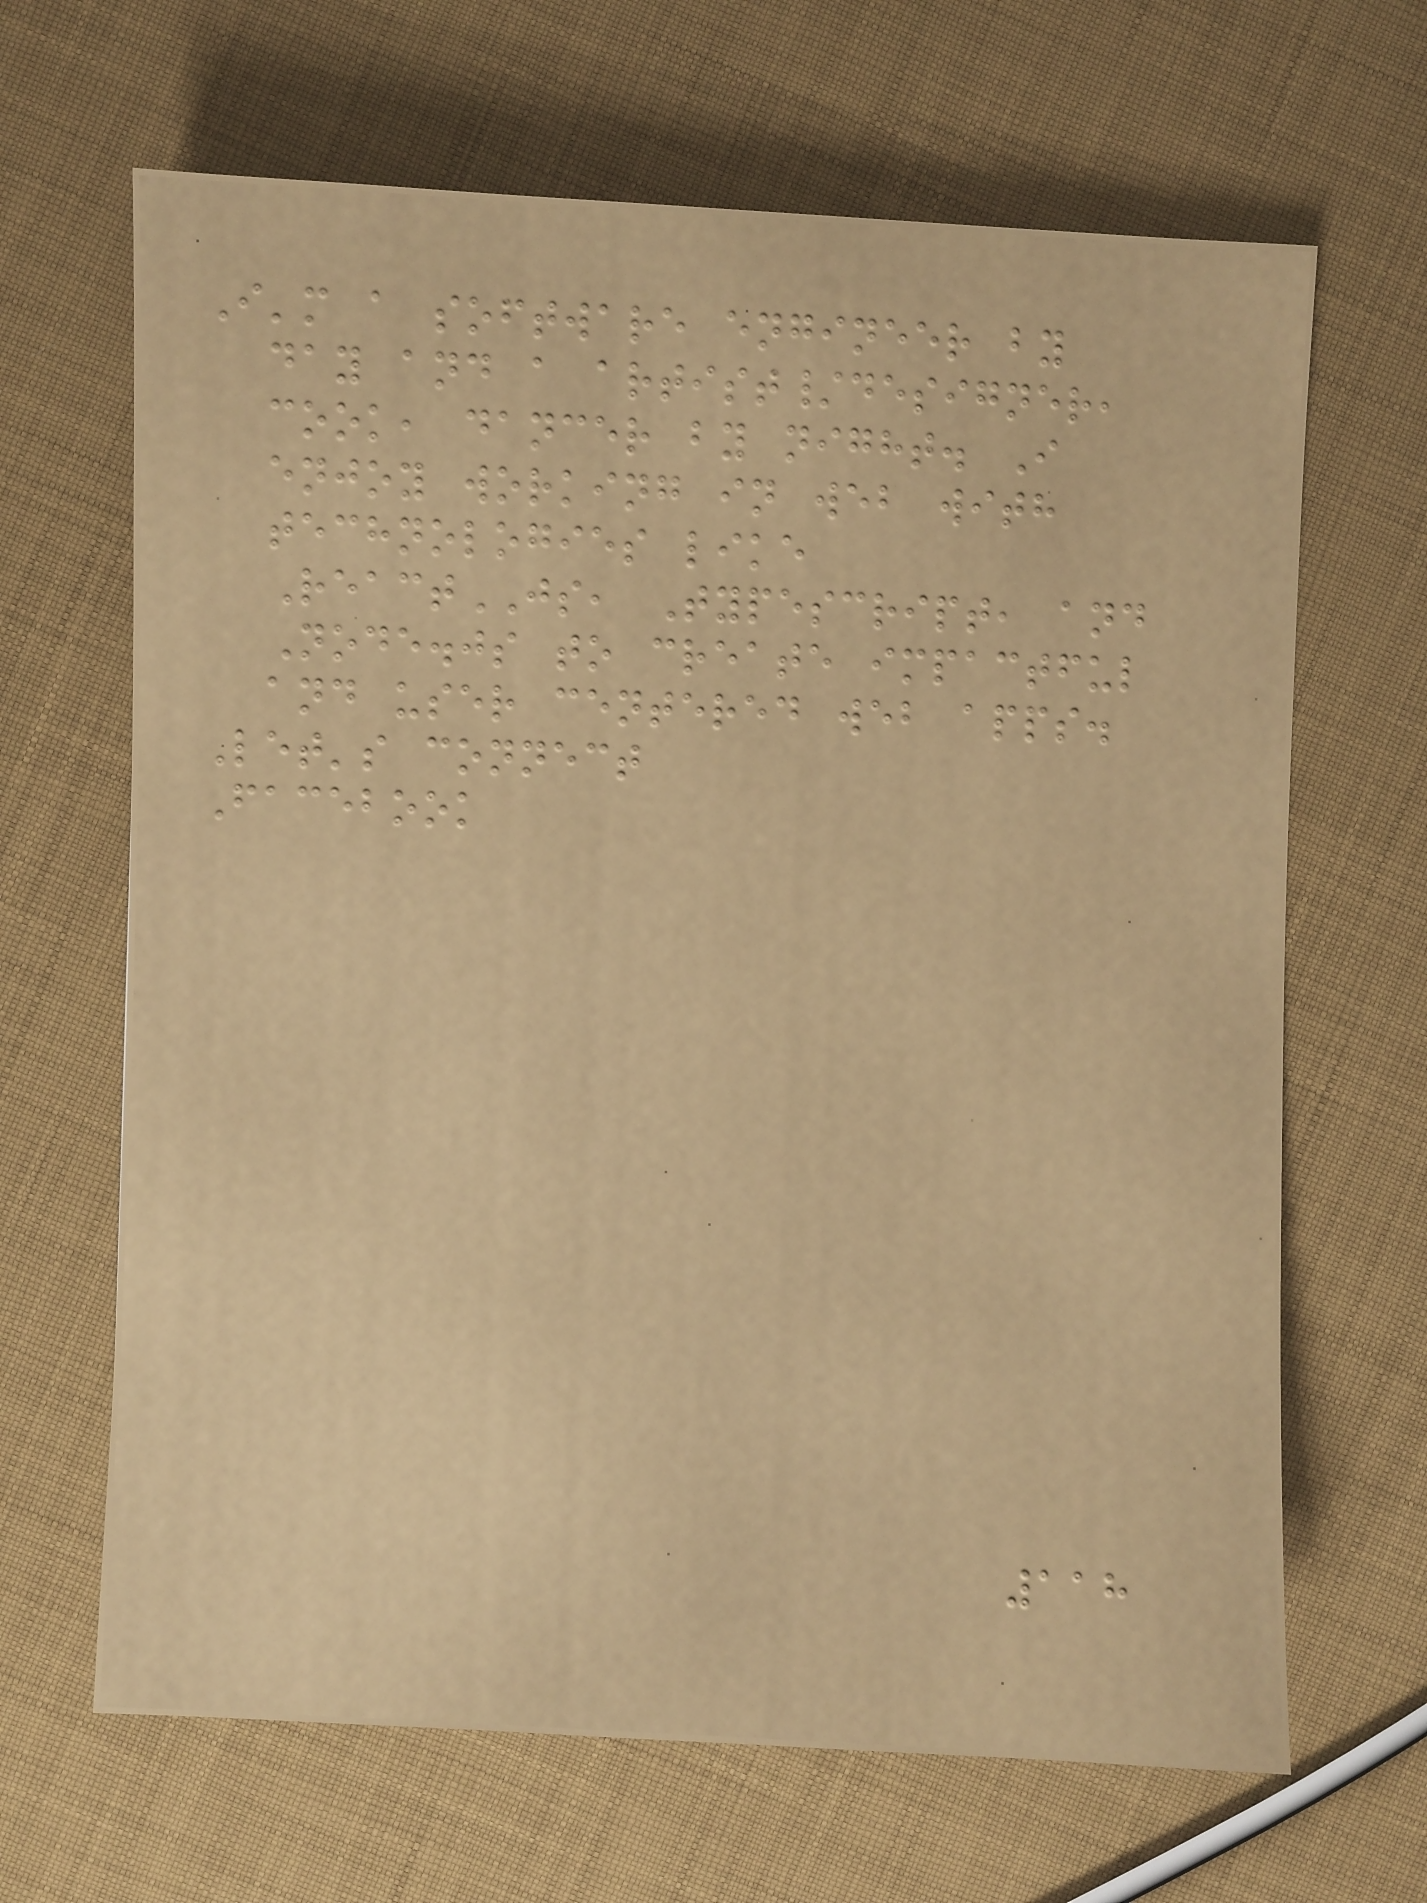I'm a software engineer by
day and a artist/designer,
cook, dancer by night. I
enjoy working in web with
technologies like
ReactJS, Typescript, and
Node.js to create impactful
and user centered web apps.
Let's connect
Facebook
118
